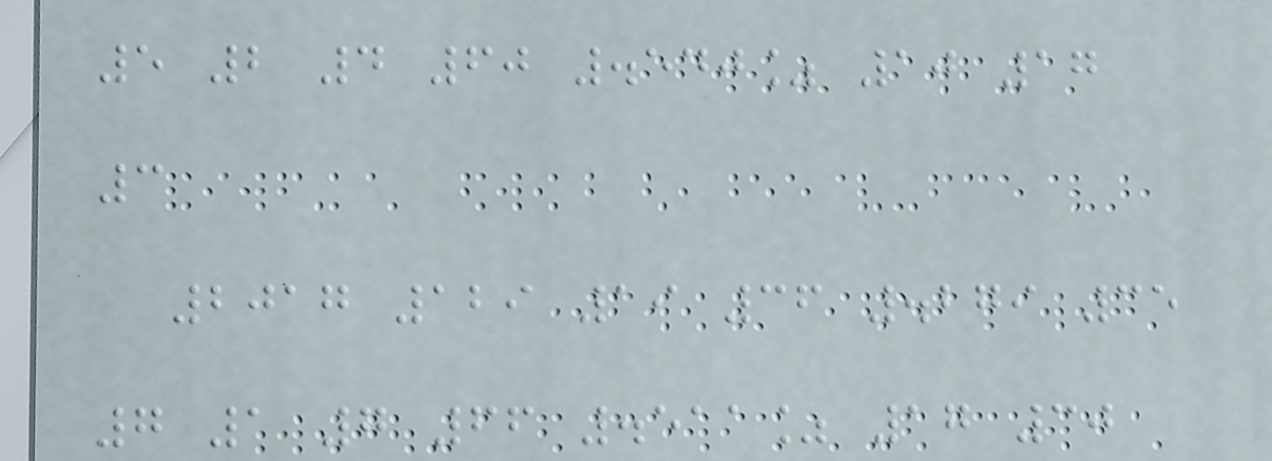5 2 4 60 .540% 10 17
3
2017 129 19 36 .279 35
7 1 7 66 .511% 17 30
